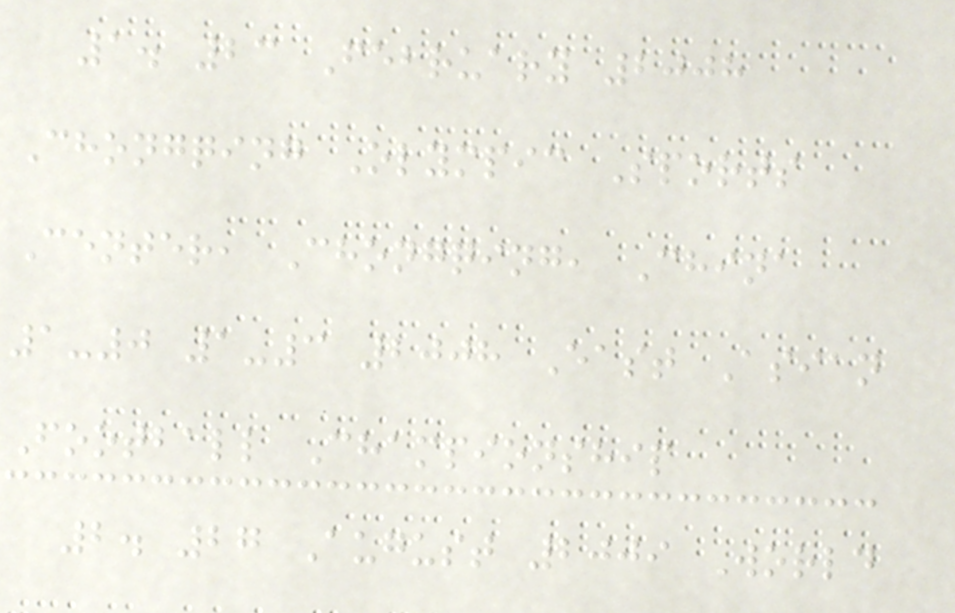1. 23 February 2008
Chongqing Olympic Sports
Center, Chongqing, China
1-0 1-3 2008 East Asian
Football Championship
2. 27 August 2009 World
